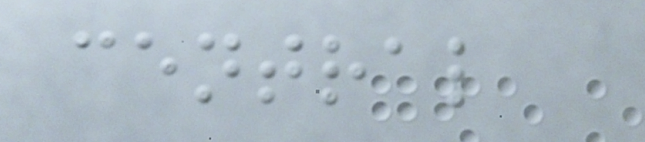central
